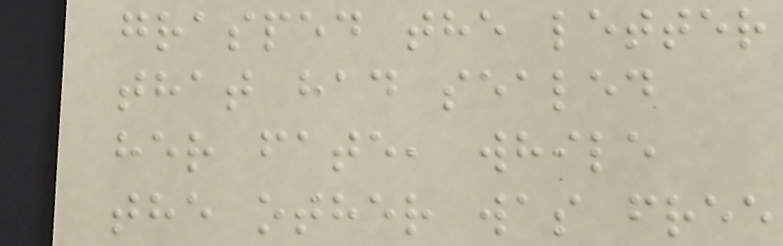grasped the letter
that had sealed
her fate, while
the other was free
